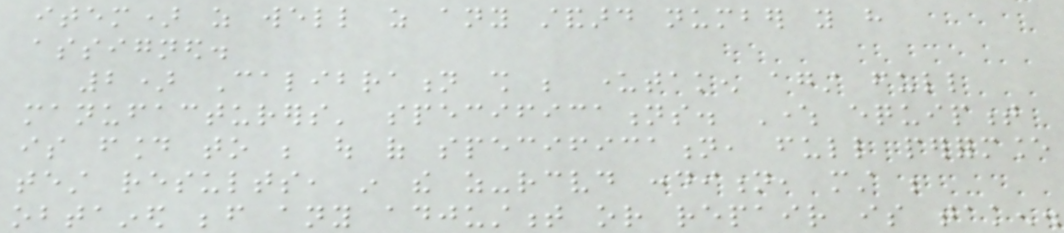item) as well as any standard number you have
assigned.
2) Calibration shall be undertaken against full
manufacturers' specifications. Where equipment
is found to be out of specification, full performance
test results, in the as-received condition, must be
obtained before any adjustment or repair is taken.
